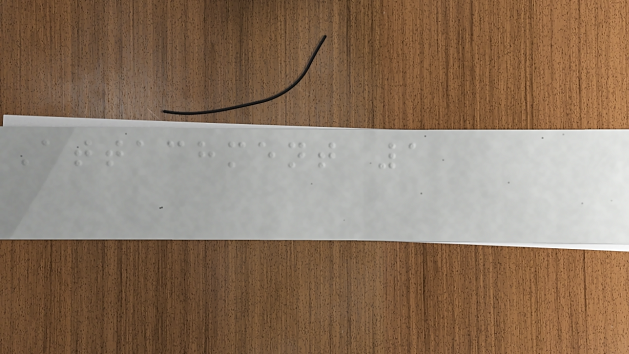Attachment 1
